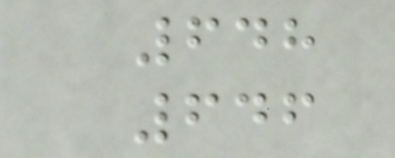648
646
